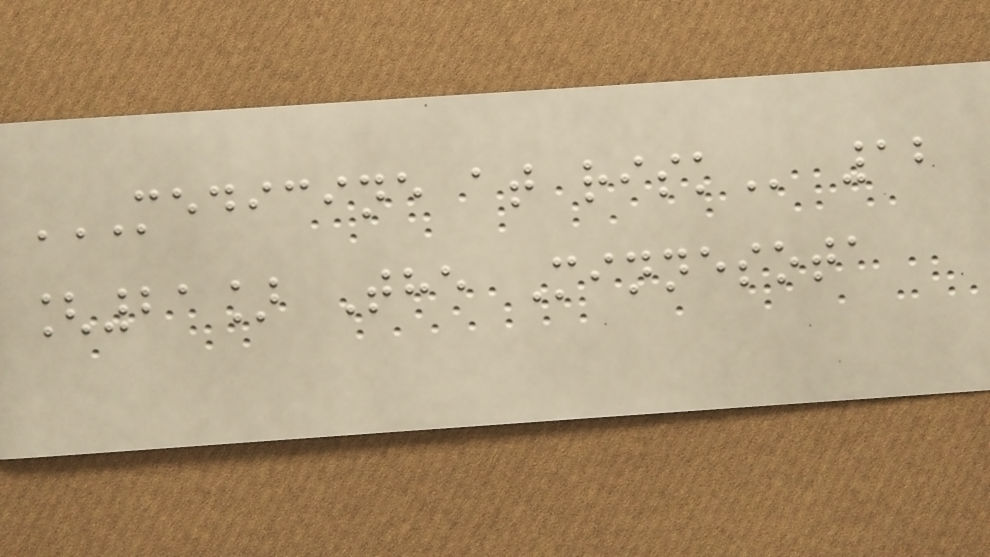MEDICINE AT RISK 12
[21] The Minnesota
